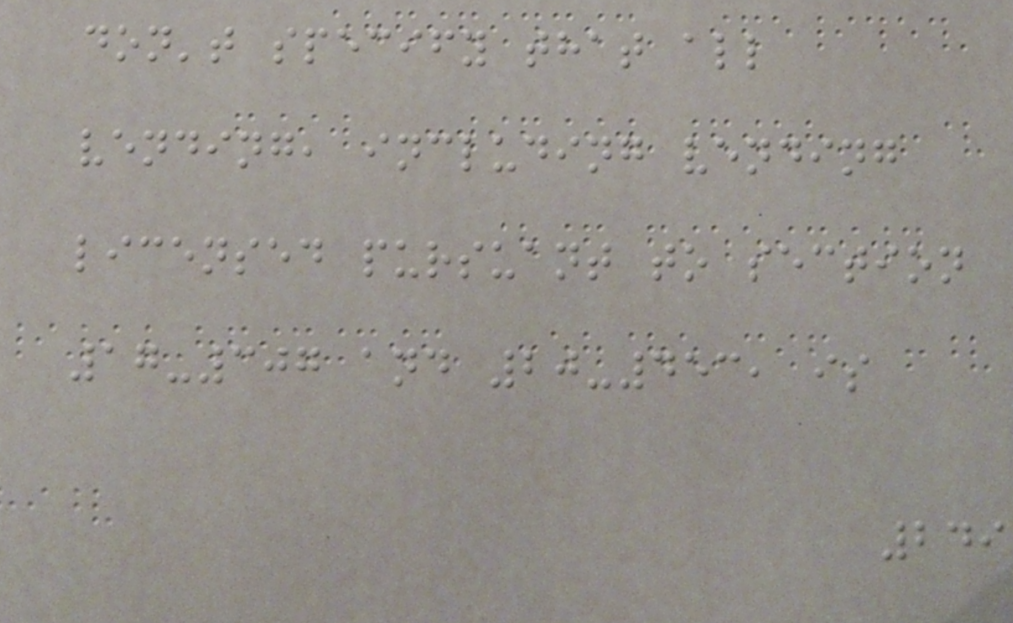don't specify that all
vending, including vending
licensed pursuant to section
17-307 and 20-453, is
249
